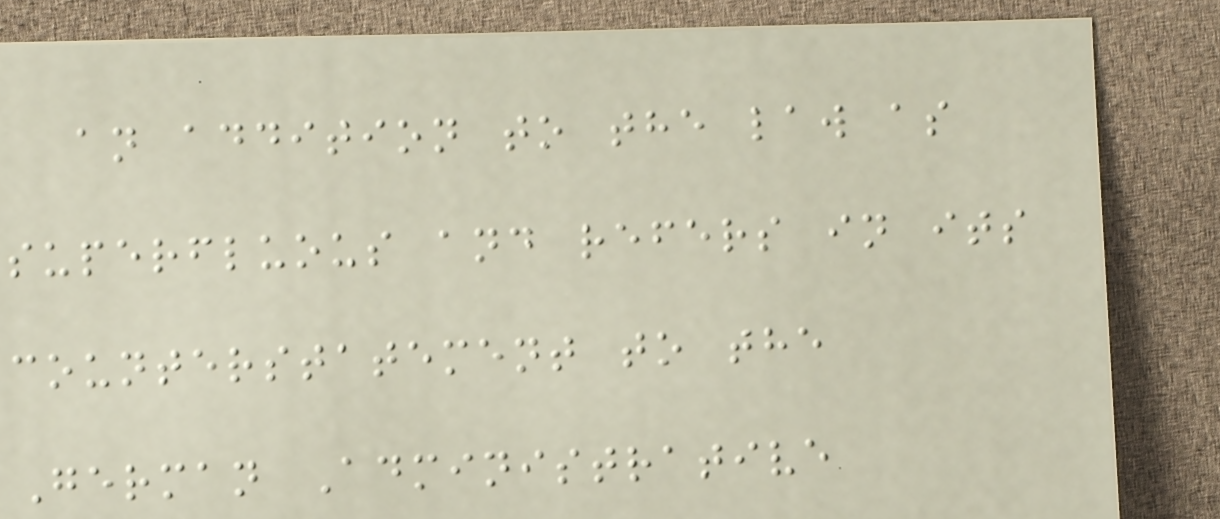an addition to the law as
superfluous and refers in its
counterstatement to the
German Administrative
